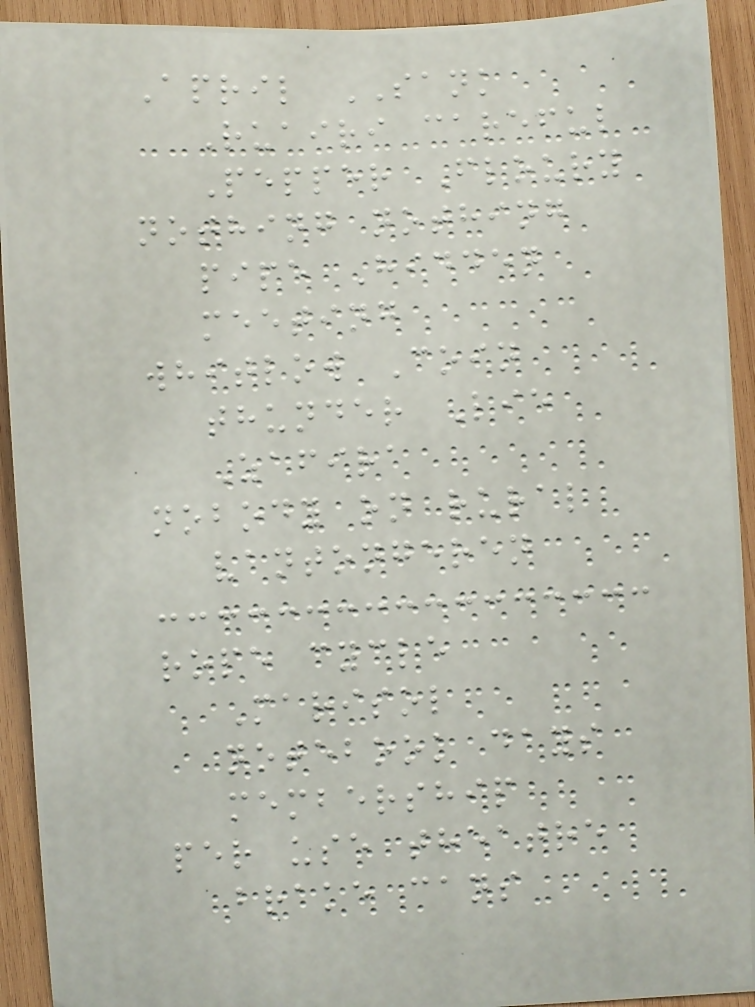April SANK
Ruairi careful
Pepper Floury
nothing nothing
pipe Hidden
meeting
whitlow Coin
thunder Lie
Zafira
nobody on rural
vantongeren
rope cycle
Marisol
notebook days
membership
per use theatre
brake cans
